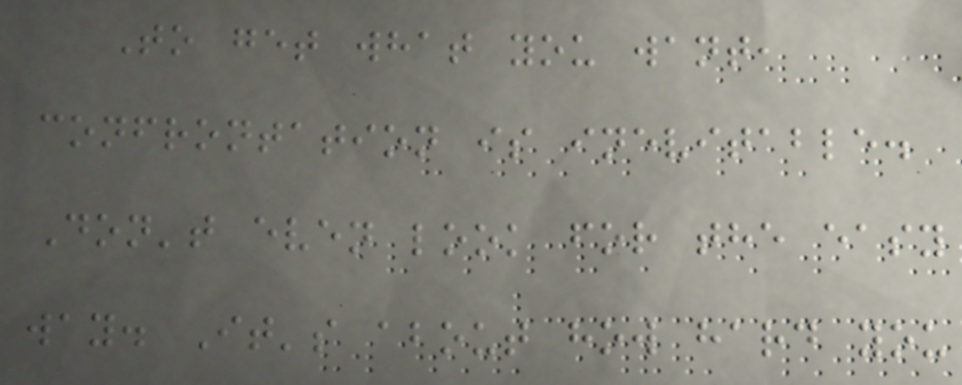To get what you want,
confrontation is inevitable.
Don't even look for the easy
way. It's about how hard you
